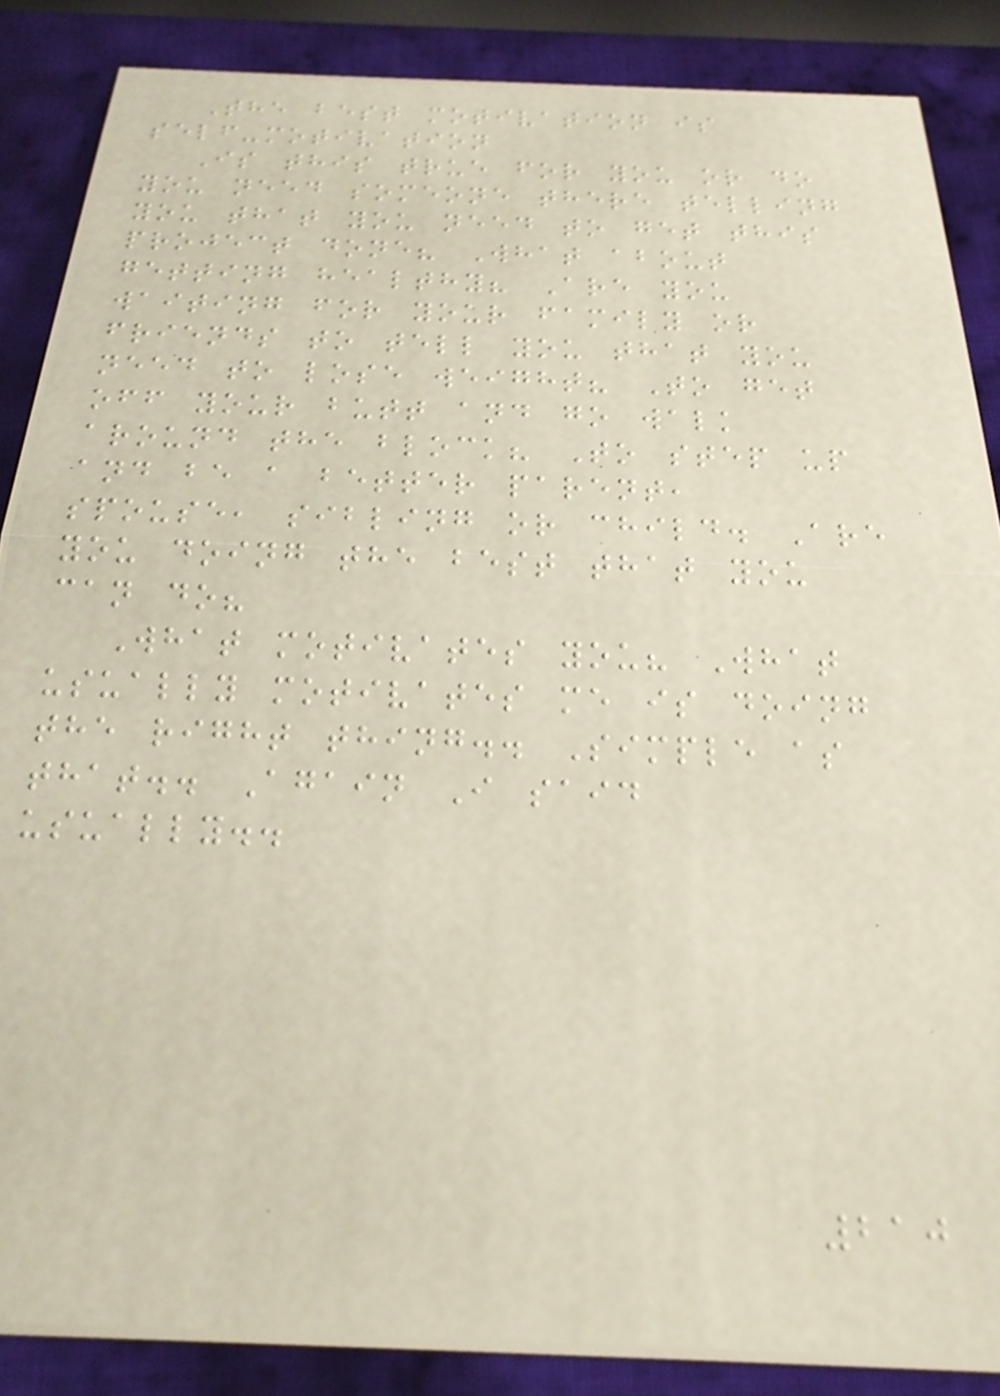The best motivation is
self-motivation
Is this true for you or do
you need someone there telling
you that you need to get this
project done? What about
getting healthy? Are you
waiting for your family or
friends to tell you that you
need to lose weight? To get
off your butt and go walk
around the block? To step up
and be a better parent,
spouse, sibling or child. Are
you doing the best that you
can do?
What motivates you? What
usually motivates me is doing
the right thing.. Simple as
that.. Again I said
usually..
210
